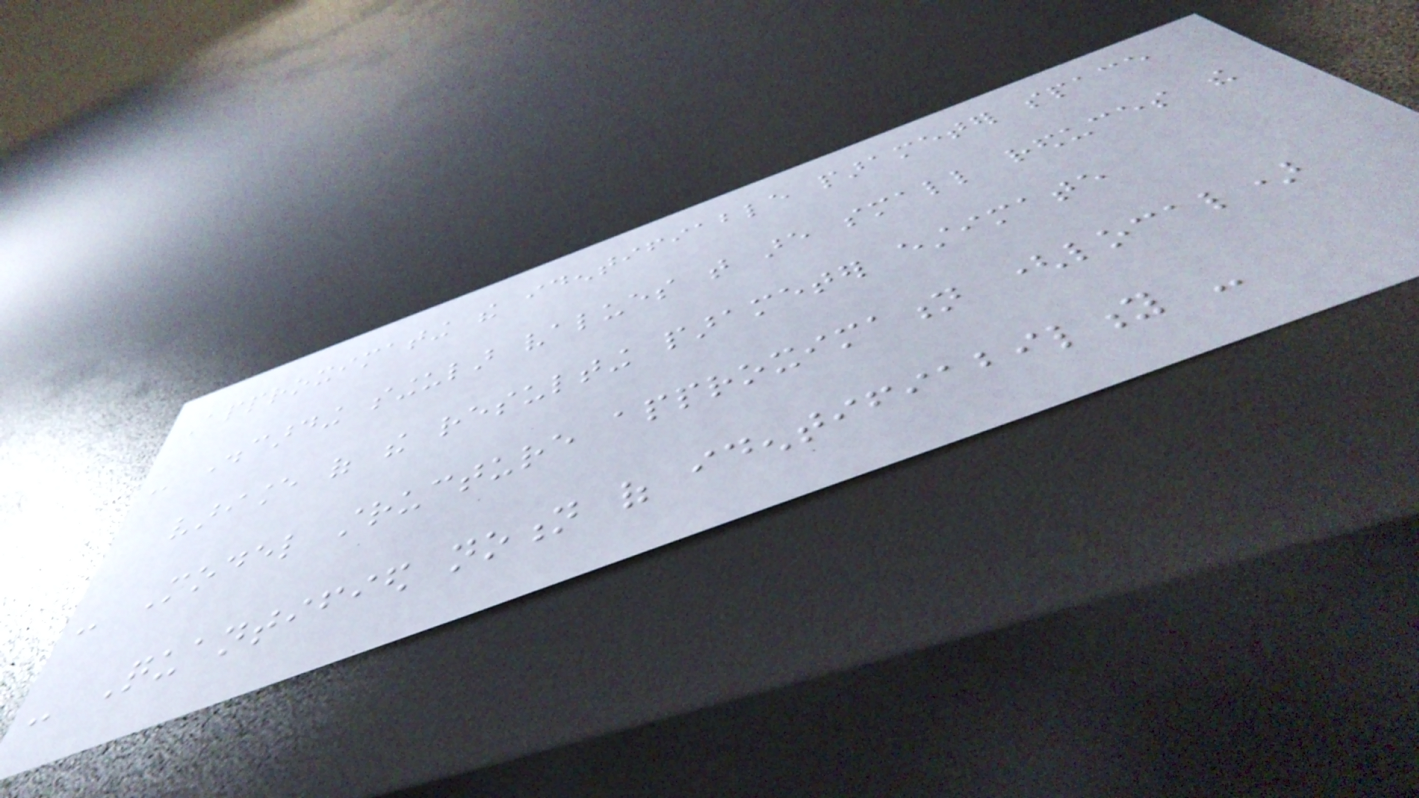Approximating the identifiable parameter space
- Discarding singular values that are small reduces the
variance of the resulting parameter estimate
- Model structure approximation (local)
- Quantified notion of identifiability -
